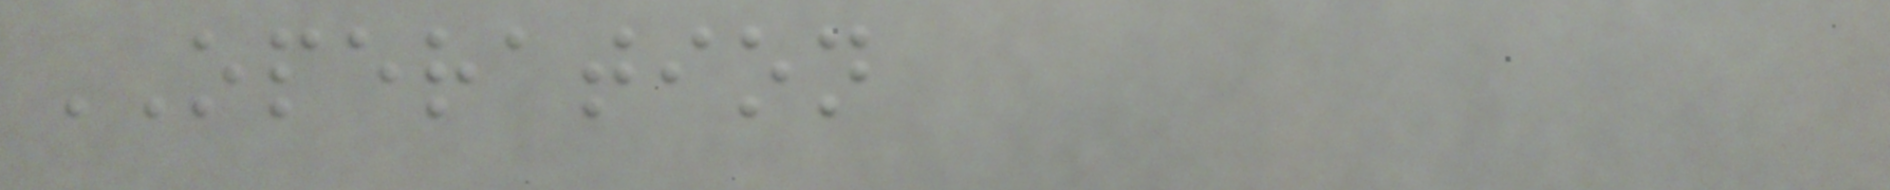OPERATION
